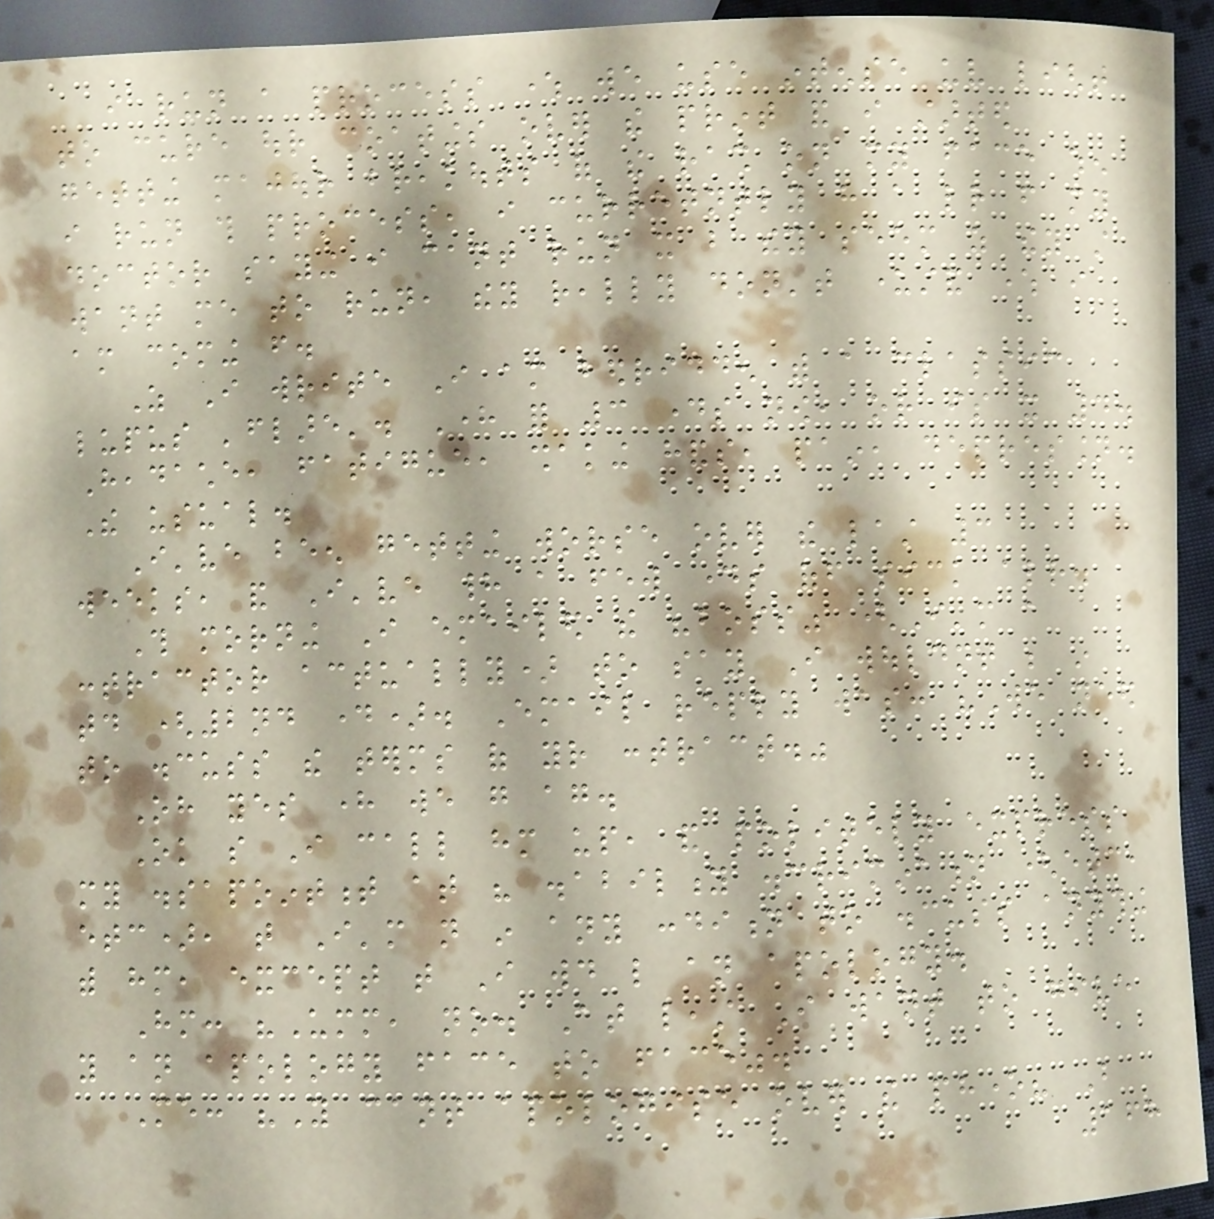i run a process where we use intense uv light
to cure our coatings over the print and i started
getting majour breakouts of the rash on my face when
i run this process, i curretntly have a letter from my
doctor saying i cant run it but they seem as they still
want me to run, they really don't understand where i
am coming from.
As I write I am bedridden with a classic
lupus 'flare'. Here for 3 days now, or is it 4.
Headache, fatigue, shaking hands, pain, depression.
The usual.
I've been getting worse over the last 3
weeks, and I've had a few days off sick already.
This morning I emailed the "boss" (I'm a
contractor actually) to say I wouldnt be in
today (2nd day). Email reply was: "We need
to discuss the terms of your contract."
Oh yes here we go again.
Ok so I call him up, and politely express
my dissapointment at his disability discrimination (etc,
etc), that I'm not in any condition to discuss anything
with him, except that I would like an apology.
Him: "Umm, no. At least I want to give
you an apology face to face".
Me: "You cant apologise over the phone? But
168
